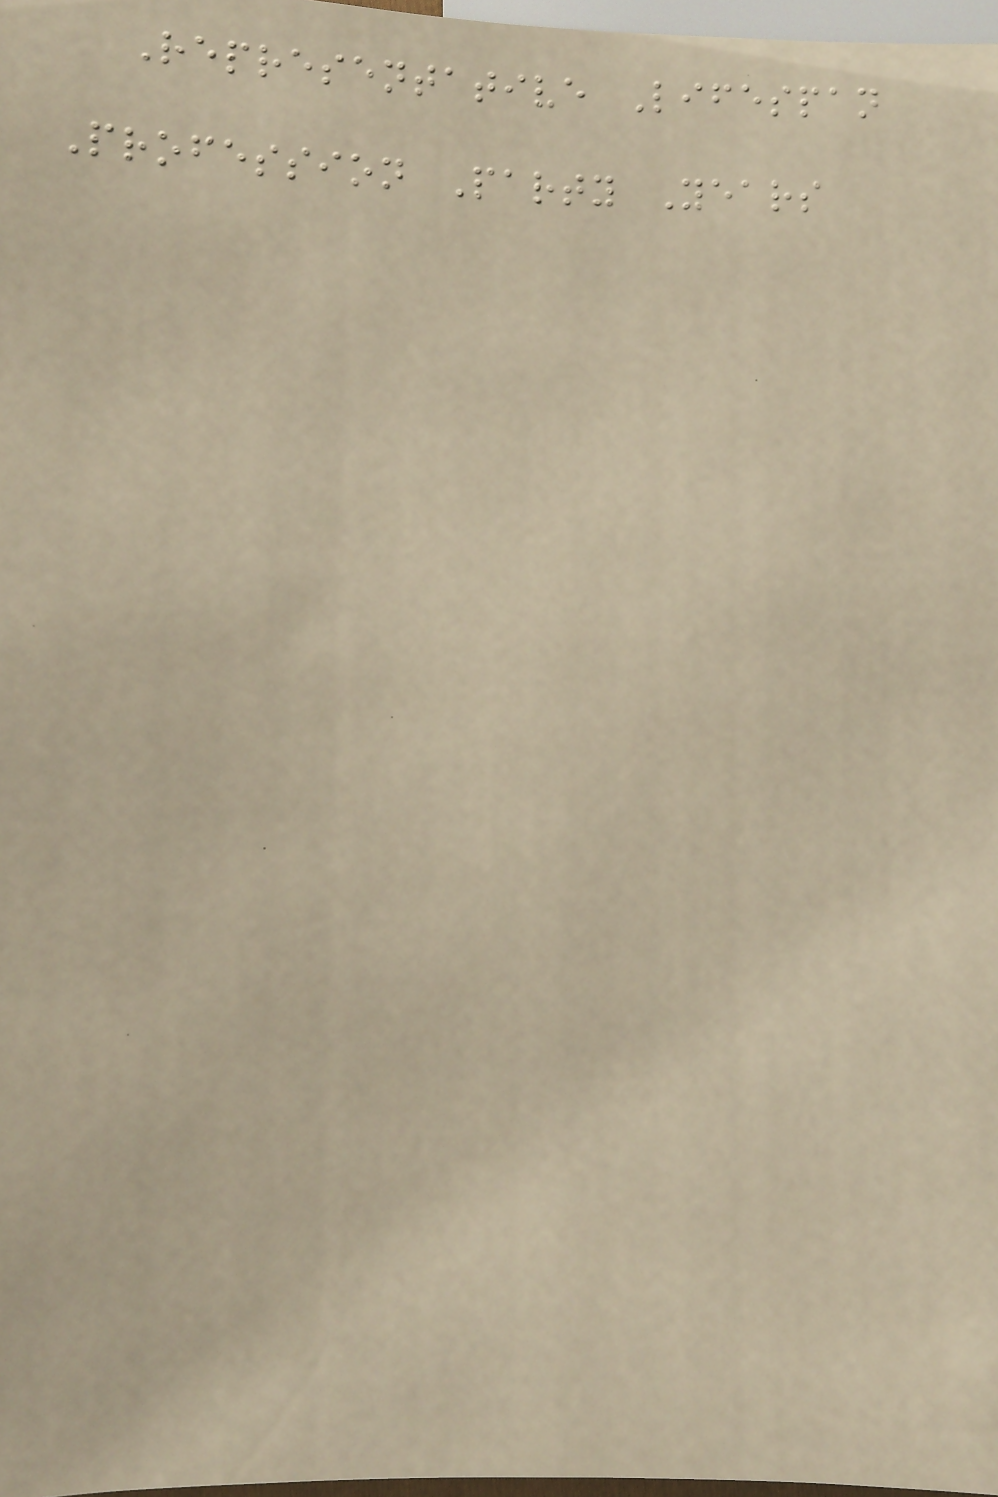Representative Lifespan
Profession Party Years
